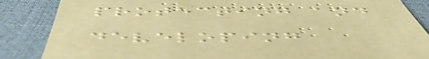protecting and
developing
